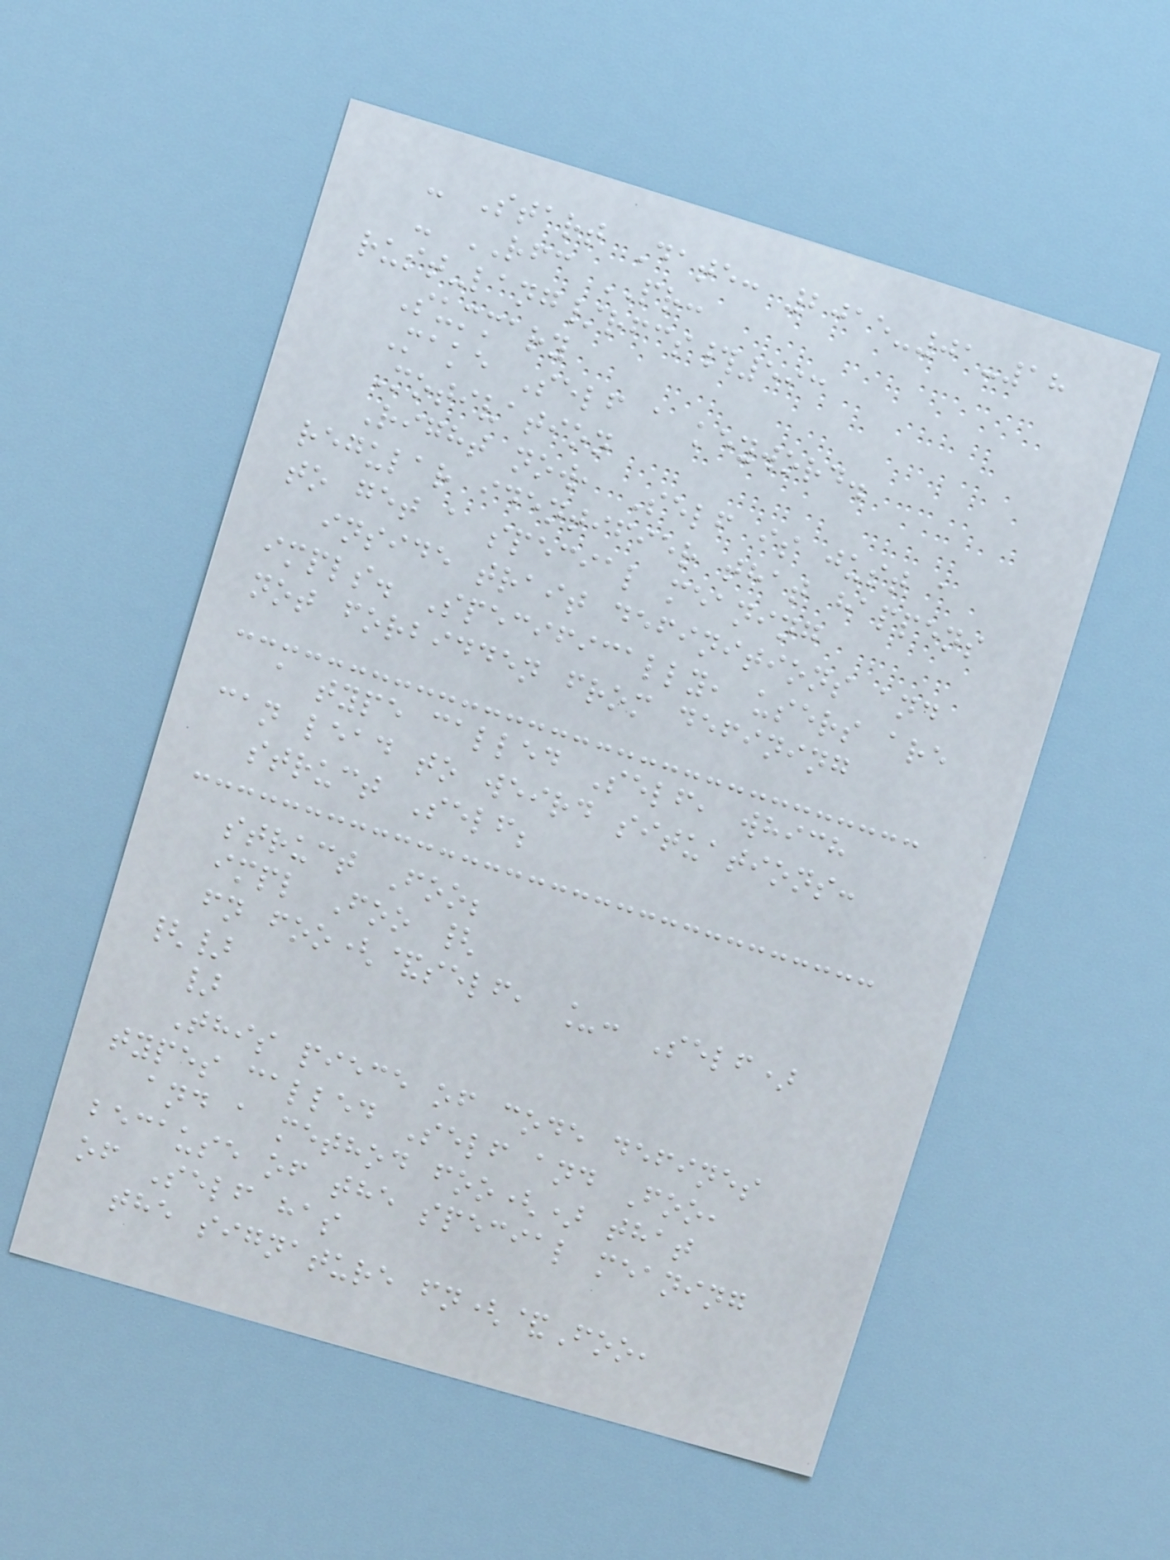- Start Date: 2015-01-18
- RFC PR:
rust-lang/rfcs#593
Summary
Make Self a keyword.
Motivation
Right now, Self is just a
regular identifier that happens
to get a special meaning
inside trait definitions and
impls. Specifically, users are
not forbidden from defining
a type called Self, which
can lead to weird situations:
struct Self;
struct Foo;
impl Foo {
fn foo(&self, _: Self)
{}
}
This piece of code defines
types called Self and Foo,
and a method foo() that
because of the special meaning
of Self has
the signature fn(&Foo,
